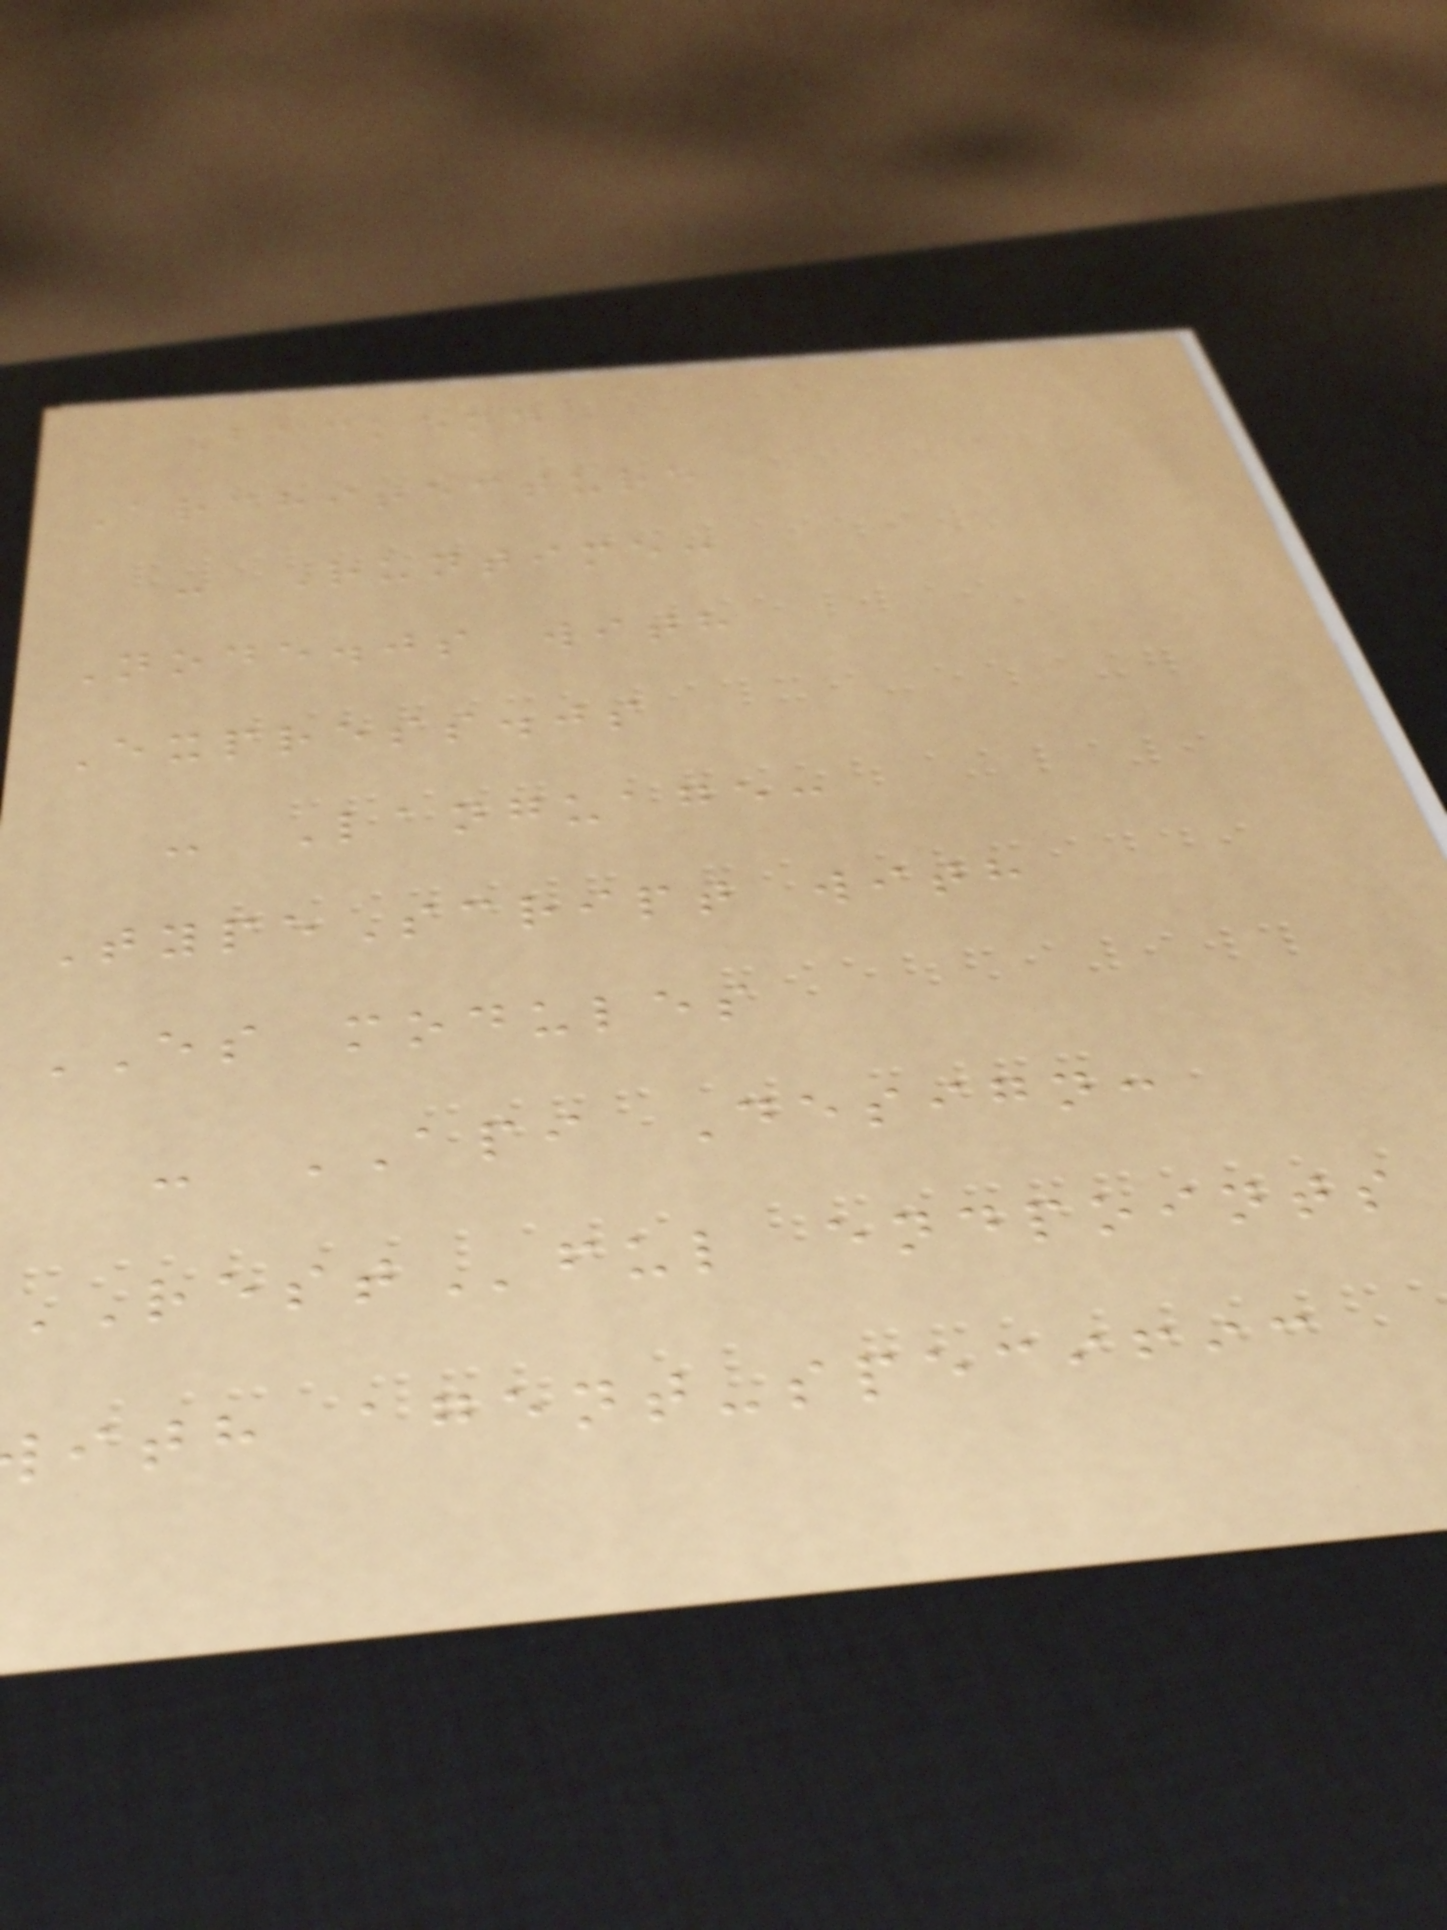Backend
Architecture
- Runtime:
Node.js with
Express.js
- Language:
TypeScript with
ES modules
- API Design:
RESTful endpoints
ith agent-specific
